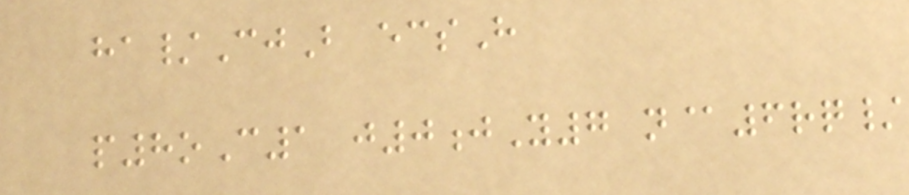ha/CjB ecsH
p8oC1 j0jY7 n@6rq/
